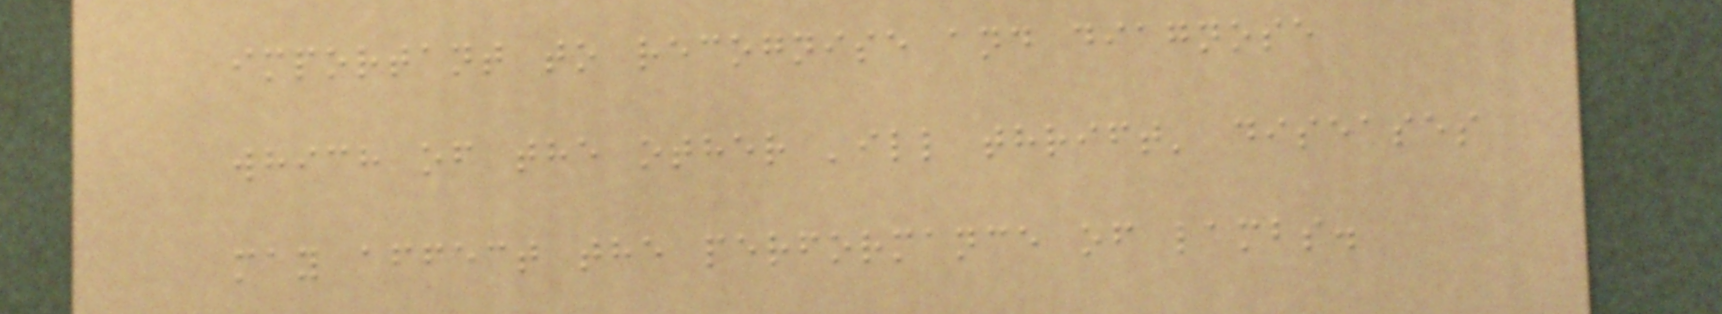important to recognise and diagnose
which of the other 'ill thrift' diseases
may affect the performance of lambs.
